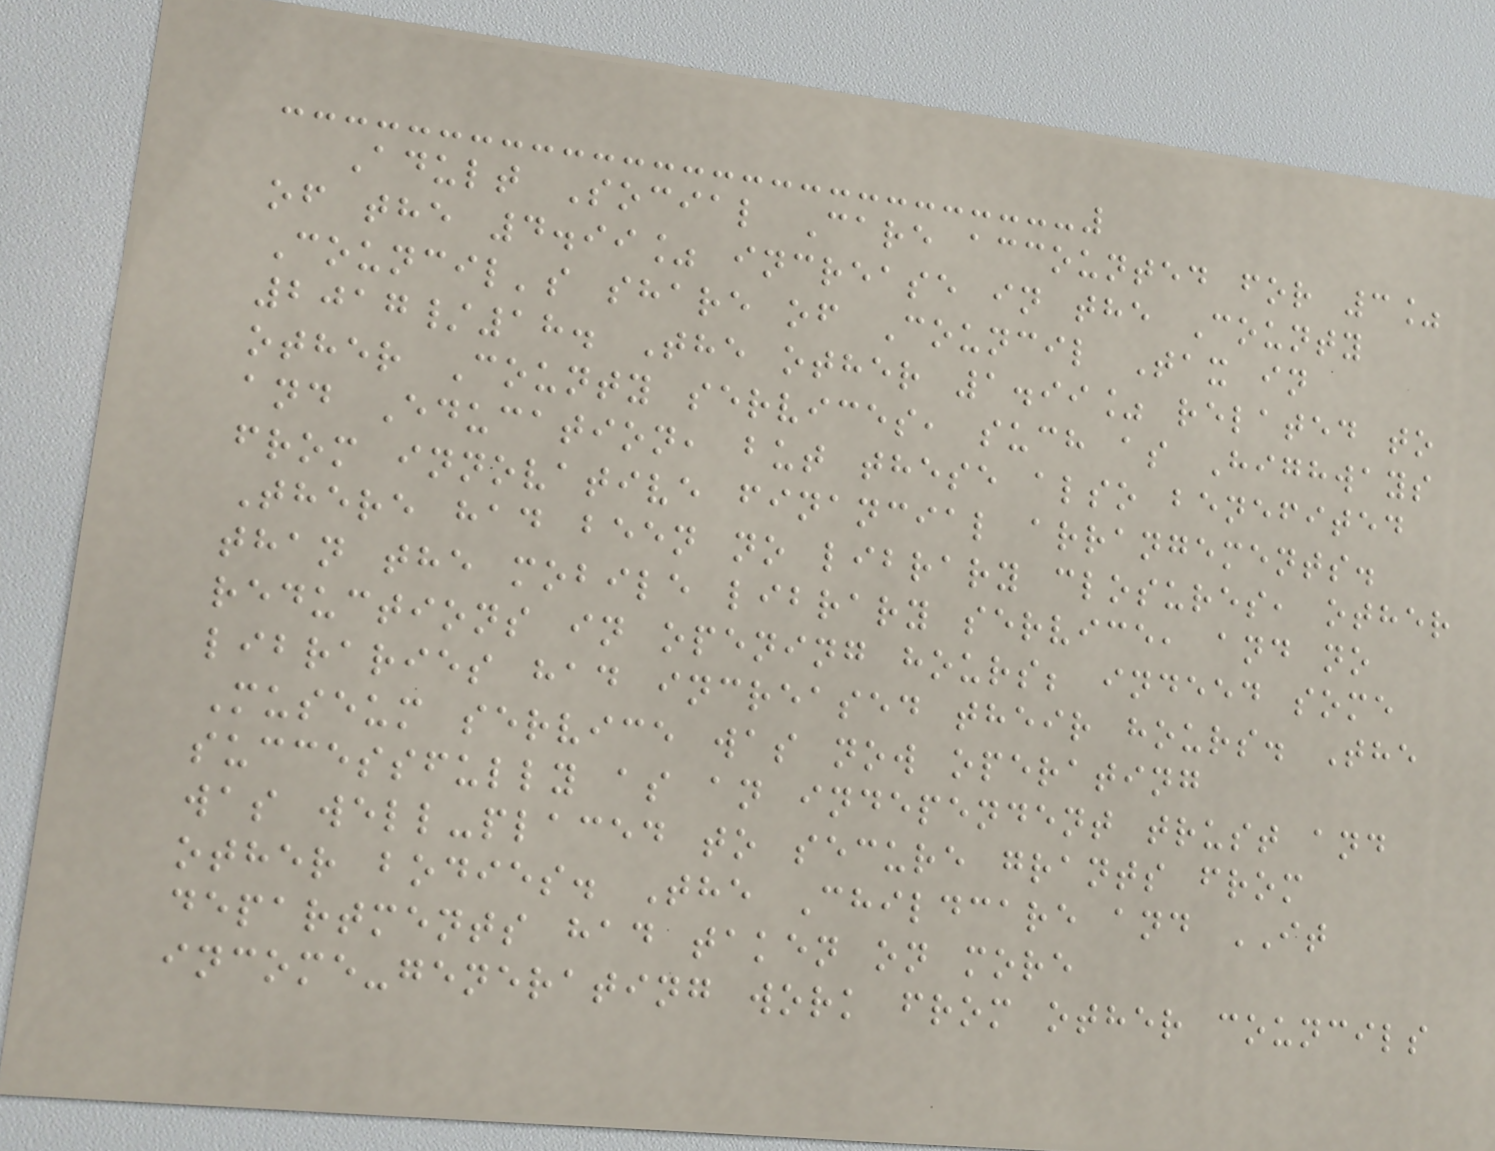Adult Social Care accounted for 3%
of the 4.99% increase in the County
Council's share of Council Tax in
2017/18. The other 1.99% related to
other County services, such as Highways
and Education, but these also benefited
from innovative financial arrangements.
There had been no library closures, other
than the mobile library service, and no
reductions in opening hours; indeed some
libraries had increased their hours. The
Museum service was now operating
successfully as an independent trust and
was well-placed to secure grants from
other bodies. The Childcare and IT
departments had taken on more
income-generating work from other councils
